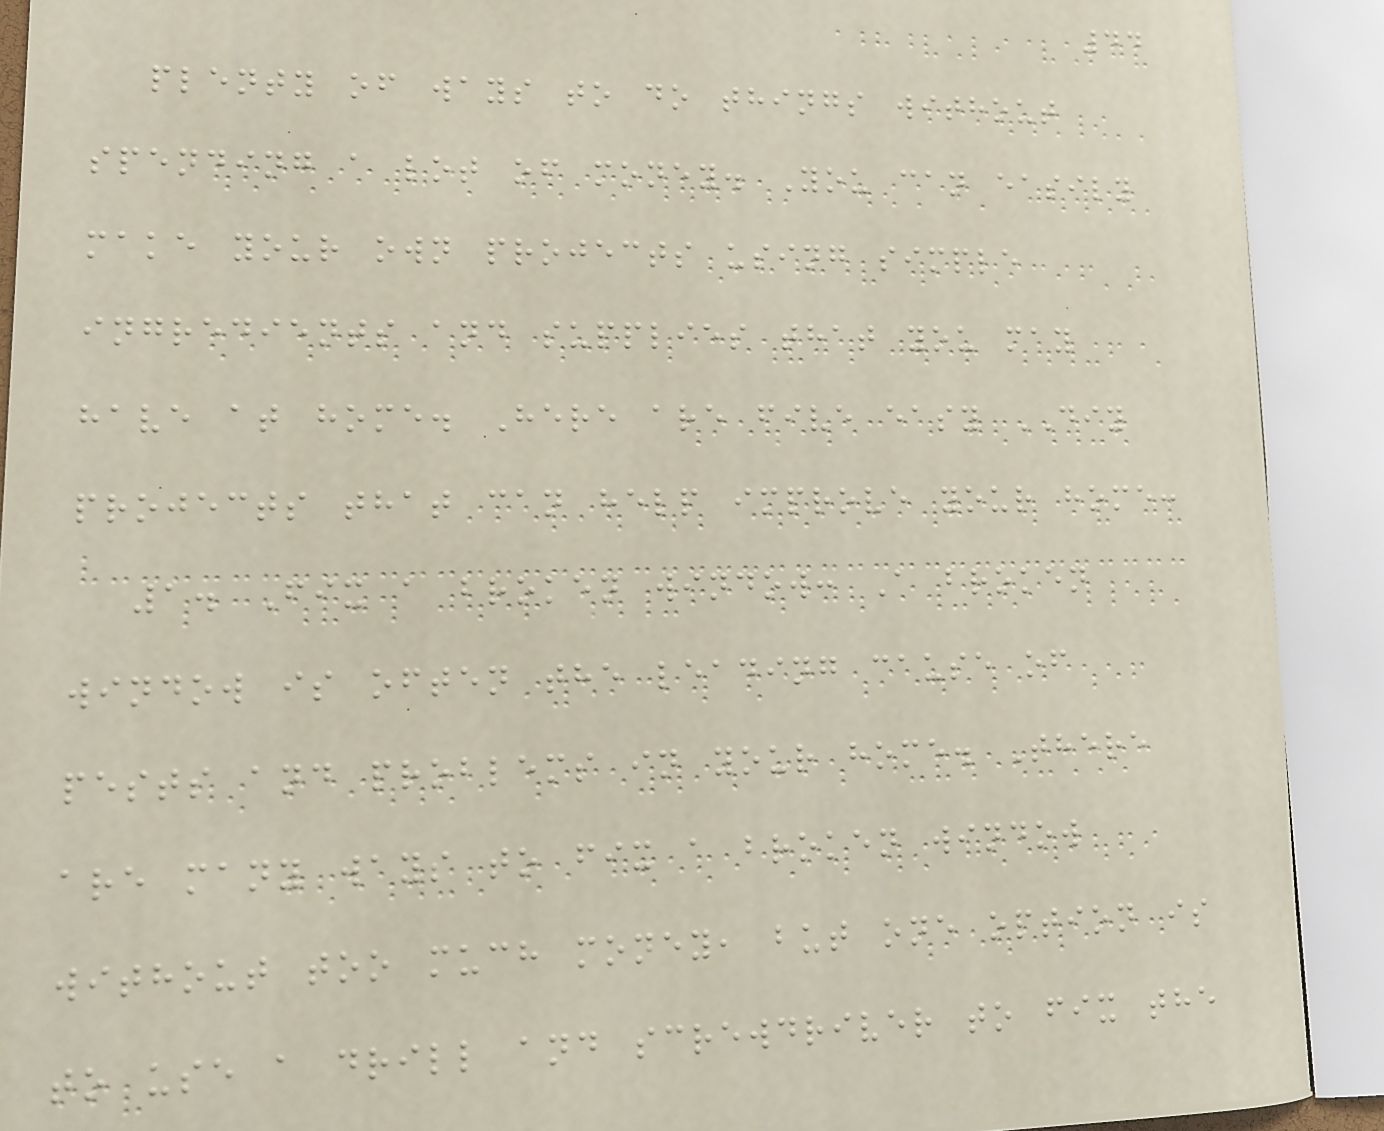44
plenty of ways to do things without
spending a lot of money. You can easily
make your own projects using simple
ingredients and supplies that you may
have at home. Here are five easy DIY
projects that can help improve your home:
1. Fix a broken window: A broken
window is often the leading cause of
pests and problems in your home. There
are many ways to fix a broken window
without too much money, but one option is
to use a drill and screwdriver to fix the
